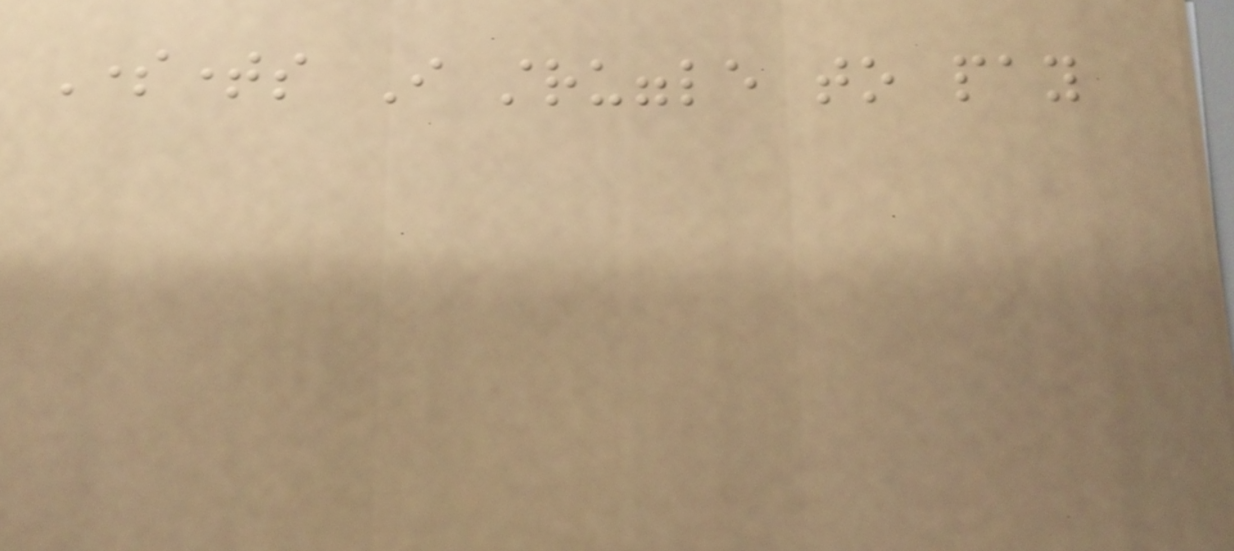Sometimes I struggle to pay
